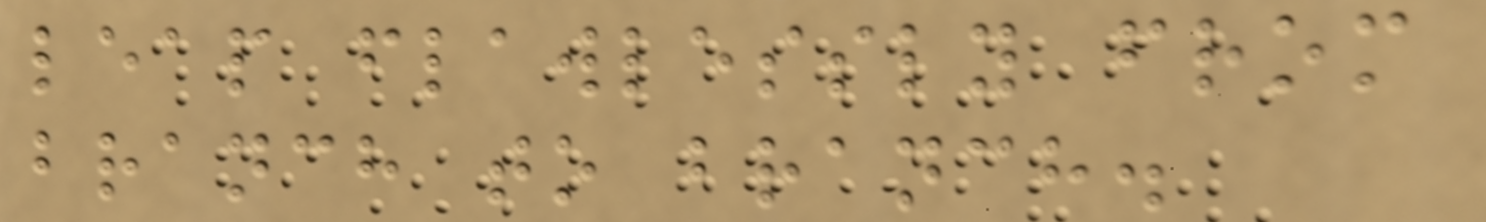leap flawlessly from
branch to branch.
